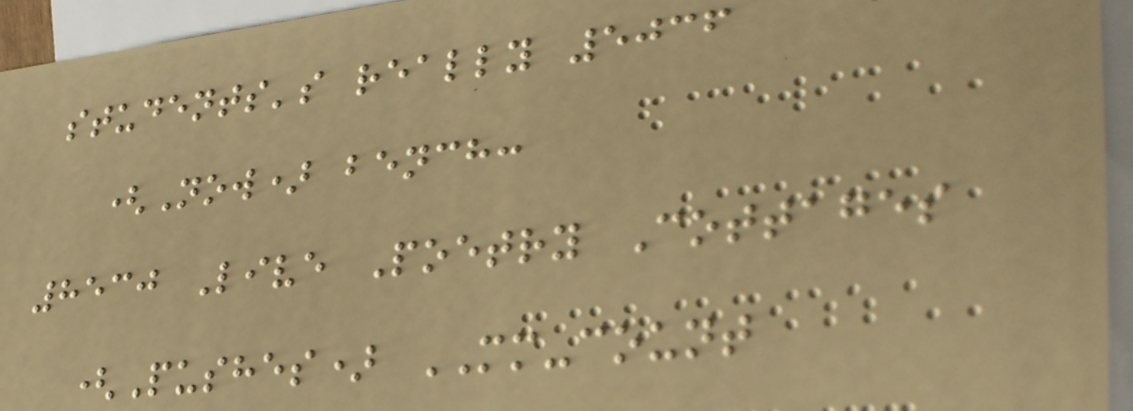students's really 5036
(Now) bench:
8530 Live Poetry Cottages
(Pushes) MM-count
